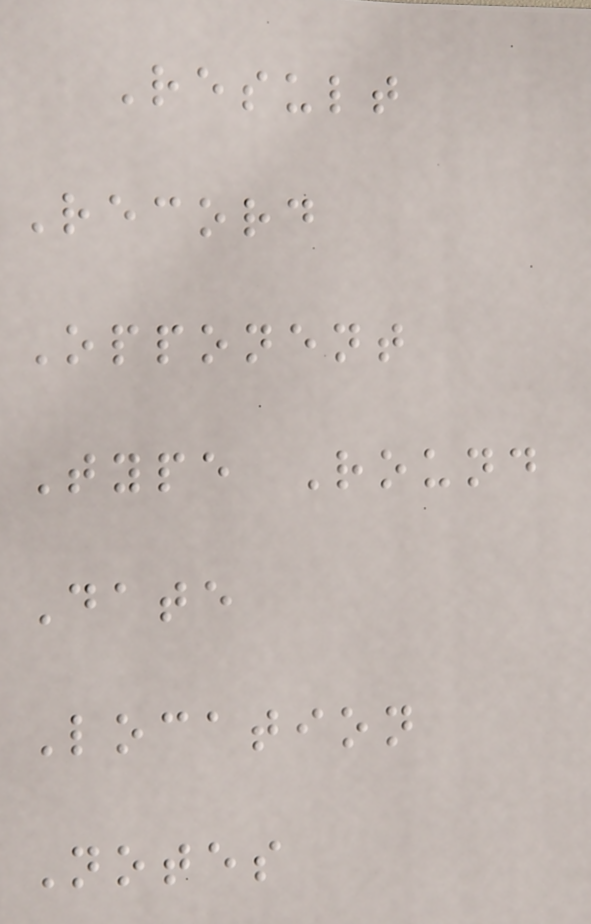Result
Record
Opponent
Type Round
Date
Location
Notes
